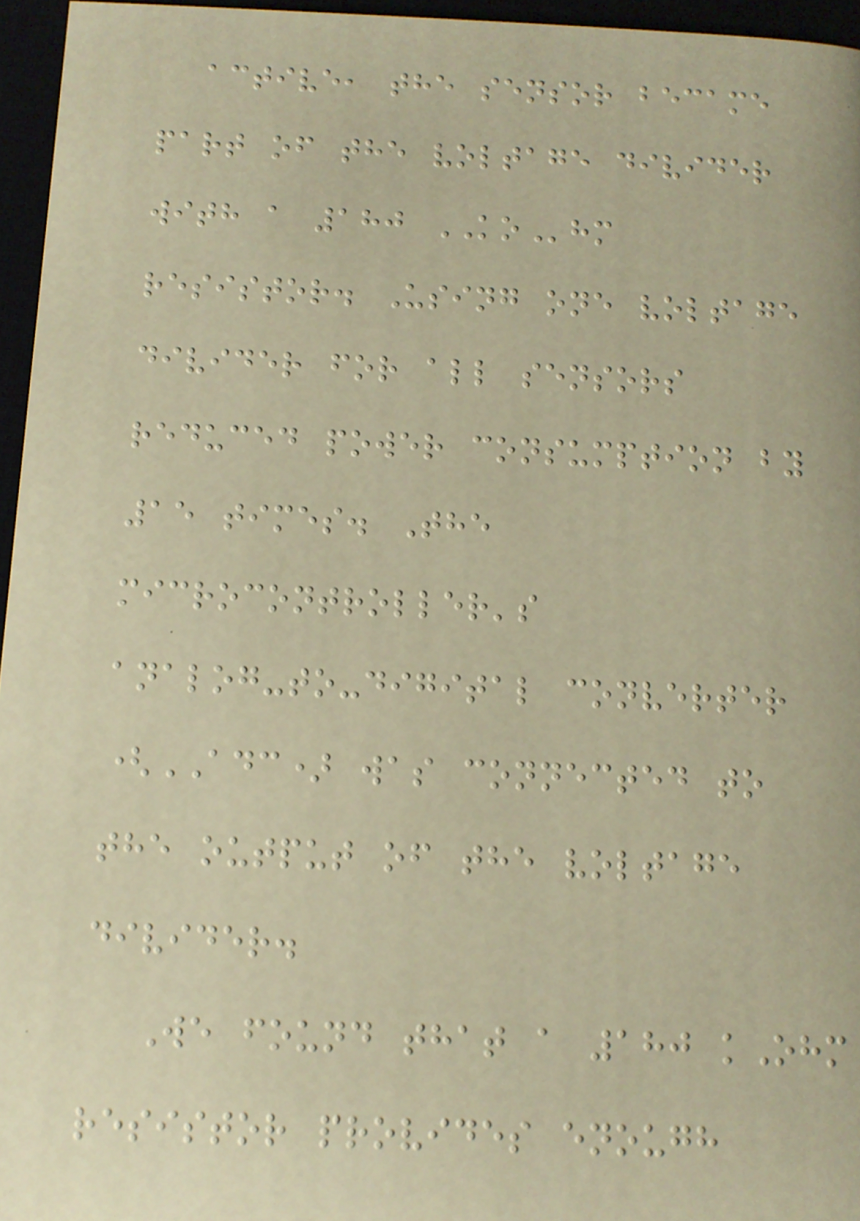active, the sensor became
part of the voltage divider
with a 180 KOhm
resistor. Using one voltage
divider for all sensors
reduced power consumption by
15 times. The
microcontroller's
analog-to-digital converter
(ADC) was connected to
the output of the voltage
divider.
We found that a 180 kOhm
resistor provides enough
